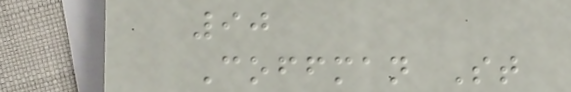90
Coffman St
